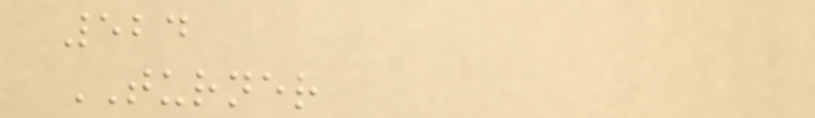524
TURNER
